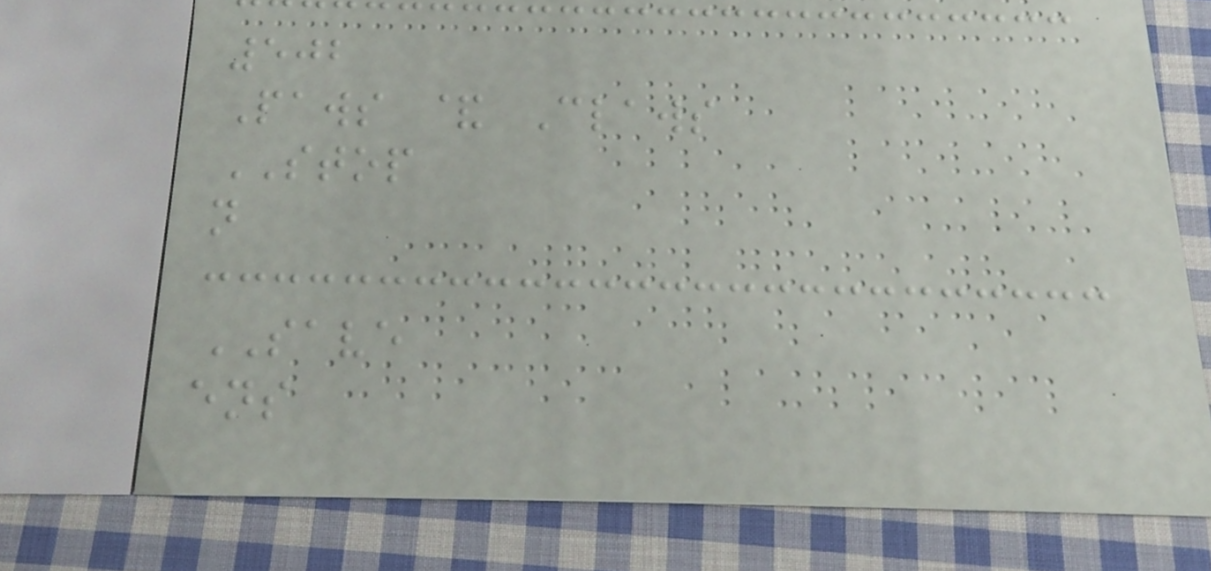502
Paws & Claws
STOP
n
SAVE
ens
